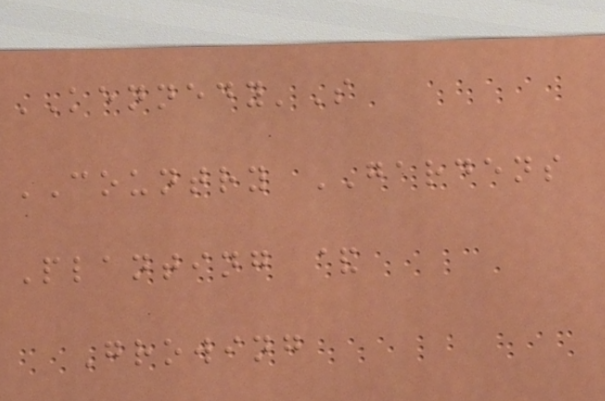KENNEDY'S
COUNTRY GARDENS
Planting &
Growing
